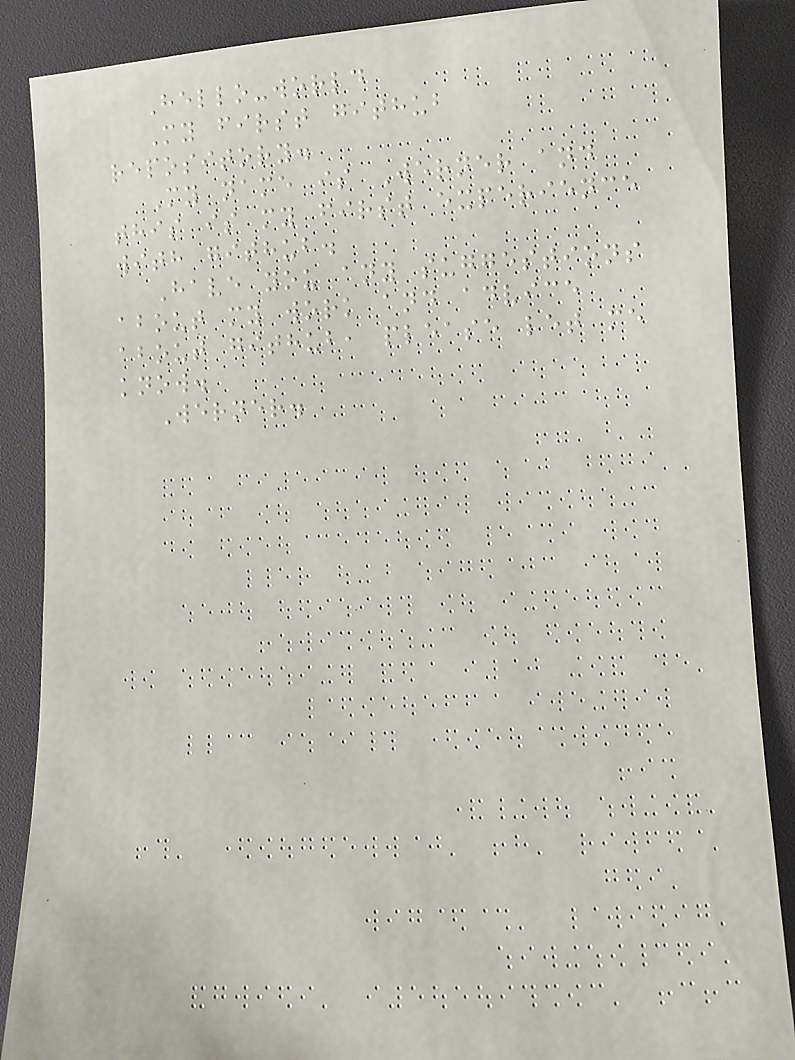Hello-world
My first github
repository.
My name is Werner and
this is my first experience
with github.
Have you any suggestions
about my work and advice
about github, please let me
know.
Werner.
